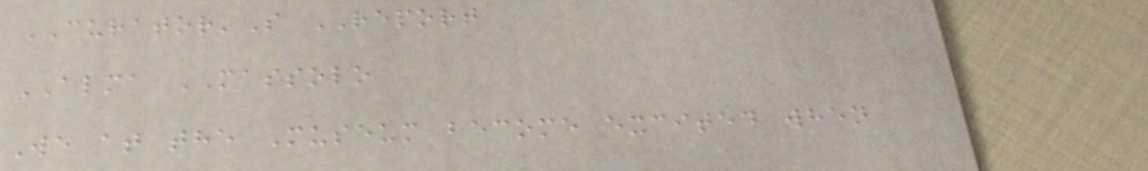CURATOR'S REPORT
ALMA MASSOLO
We at the Museum become excited when
